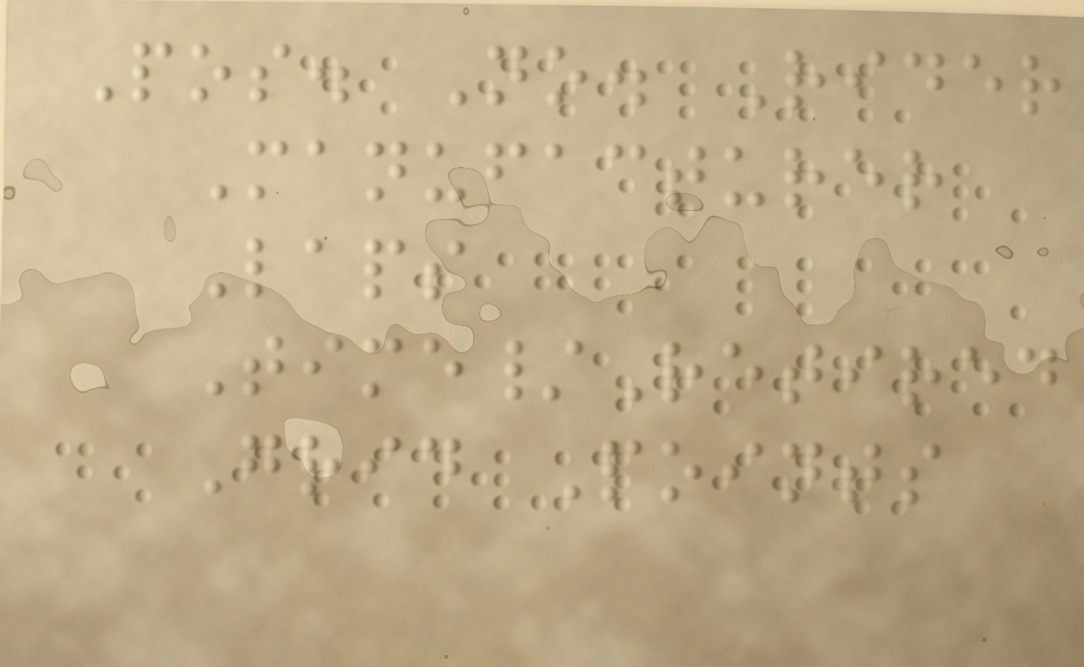Pos. No. Rider
Manufacturer
Laps
Time/Retired
Grid Points
